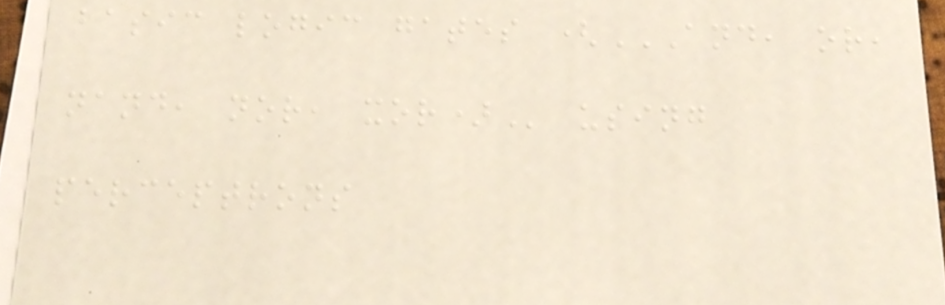basic logic gates (AND, OR,
NAND, NOR, XOR) using
perceptrons
